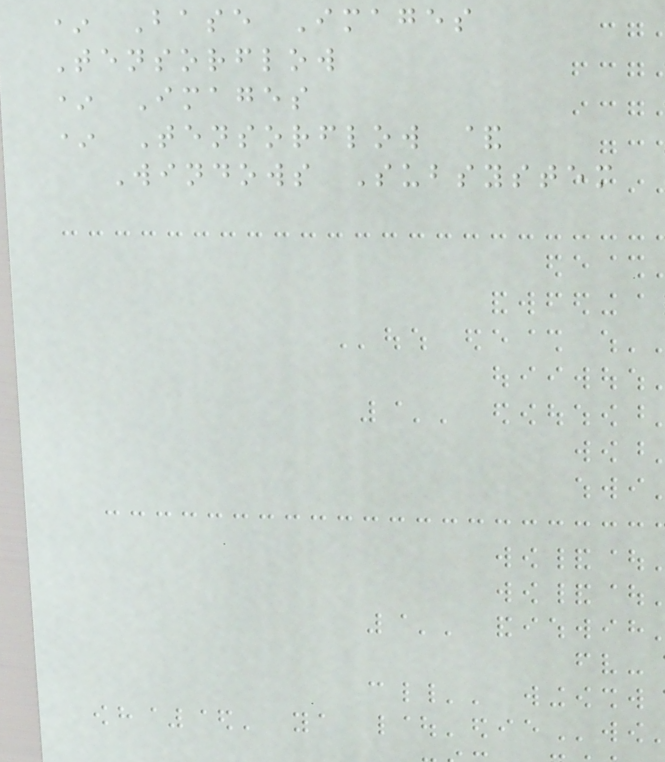* Base Images
Tensorflow
* Images
* Tensorflow &
Windows Subsystem
